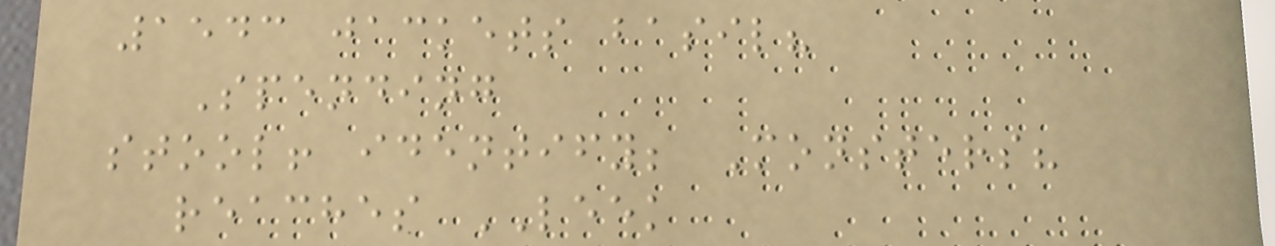1543 jackets basil?
Spending
stool! identify; Monsters?
reaches LEEK
